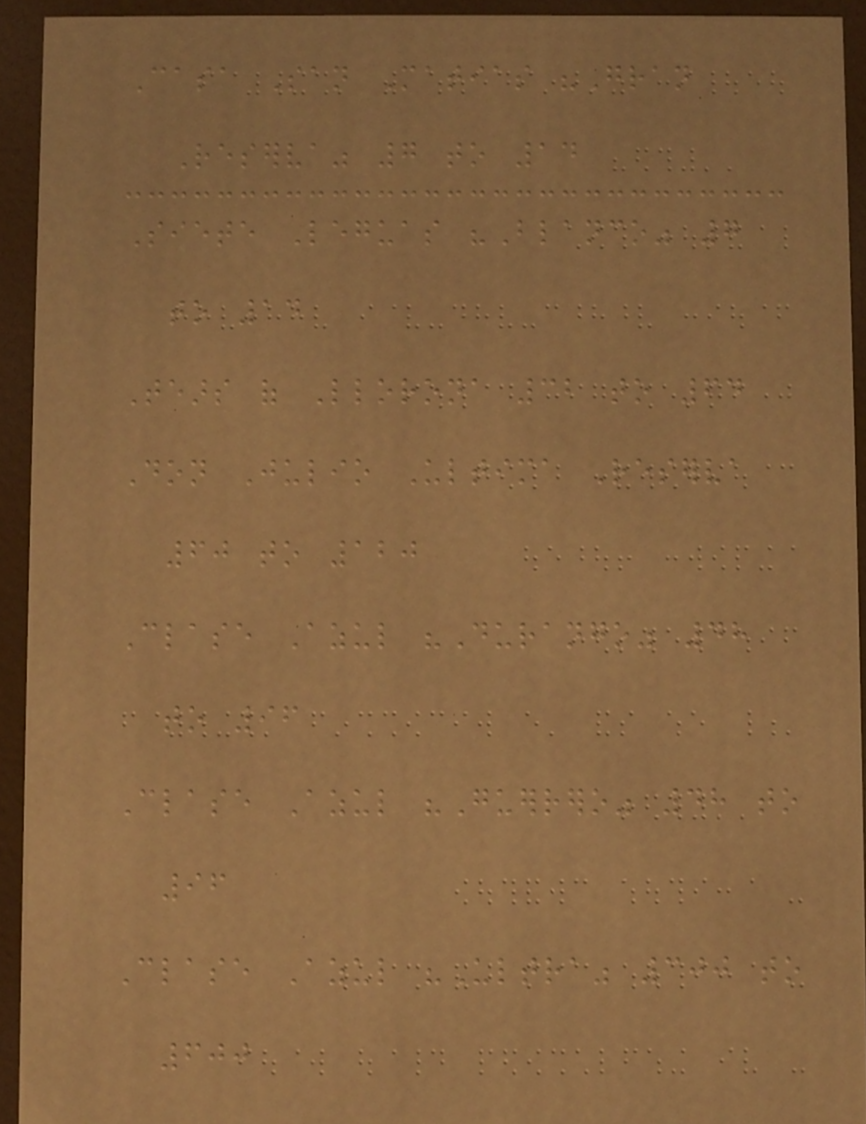Casa San Matias "Gran
Reserva" 7 to 14
Siete Leguas "Blanco" 7
to 14
Tears of Llorona 32 to 64
Don Julio Ultima Reserva
60 to 120
Clase Azul "Durango" 48
to 96
Clase Azul "Guerrero" 48 to
96
Clase Azul "Ultra" 300 to
600
